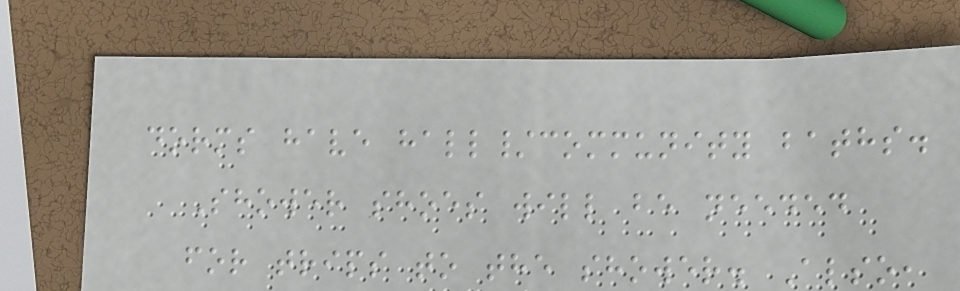dorms have hall/community baths.
Shower shoes will be needed
for trips to the shower. Also,
